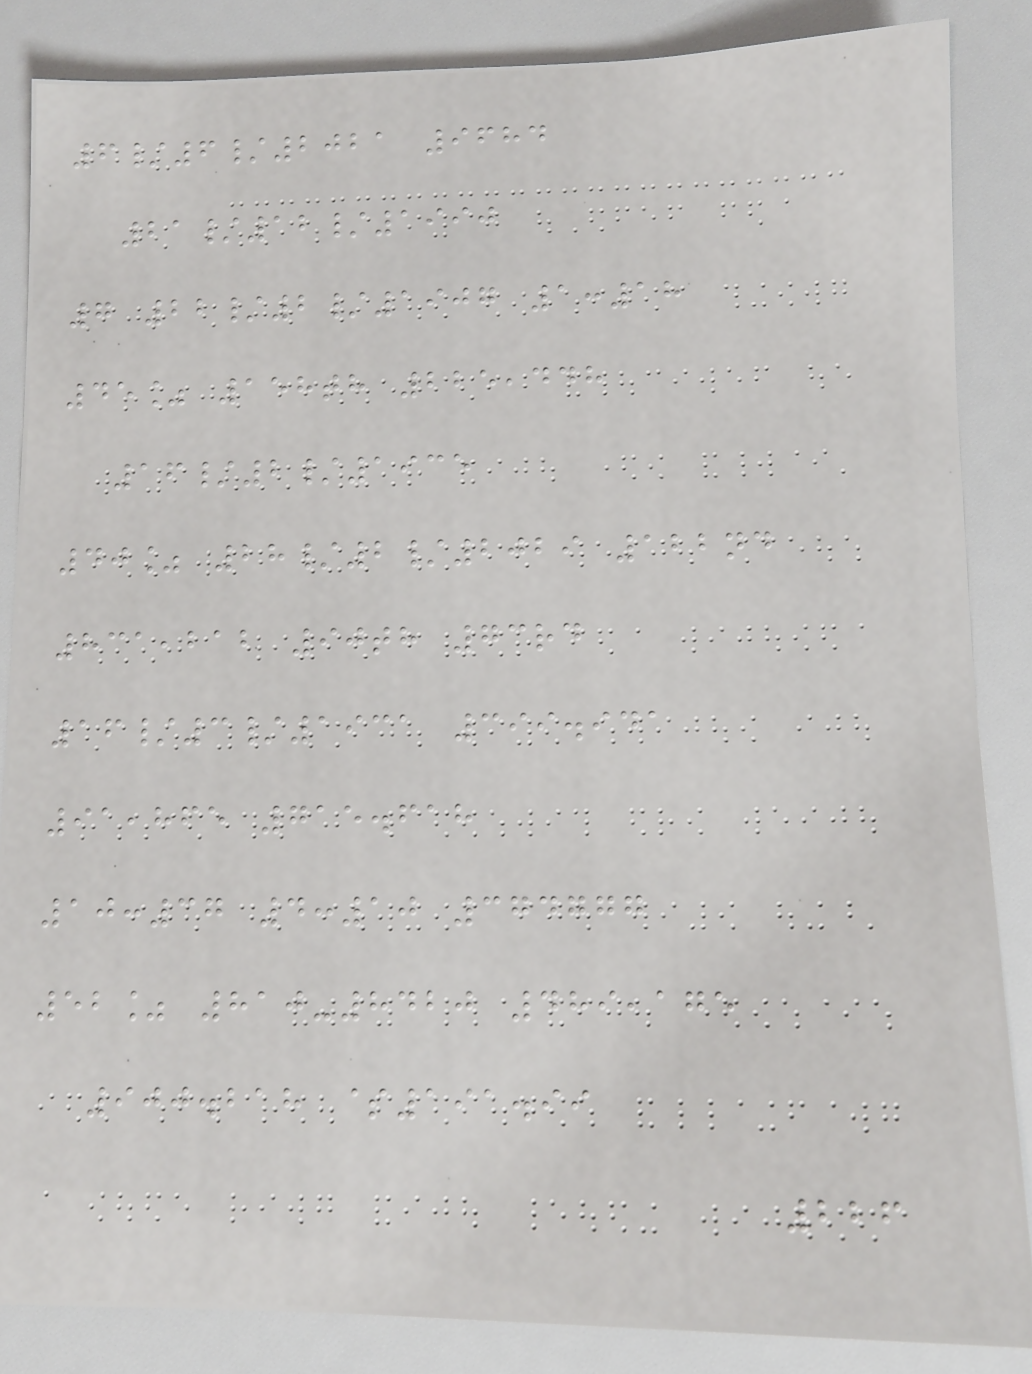6/6/2021 9684
21/12/1990
7 22/2/1907 1:18
45% 158th 225,448
16/2/1935
40% 28/2/2029 122nd
831,212 90th 73rd
16/3/1931 399.941
91,865 715.618
10:37 4:10 374777
52% 810-8420 489,175
900.218 $191.99
226
